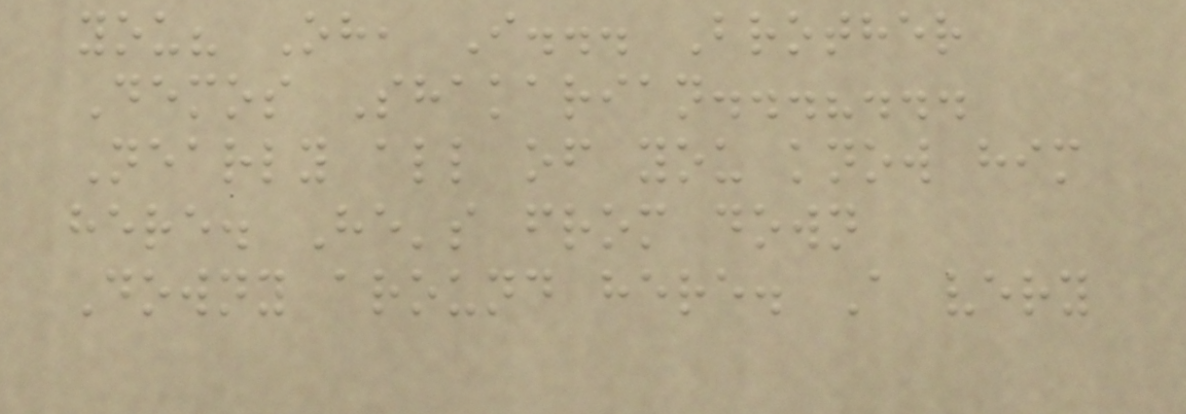you? Oh, I... Brother
Demos Shakarian...?...
Nearly all of you know him
here. He's from down
Downy around here. A very
